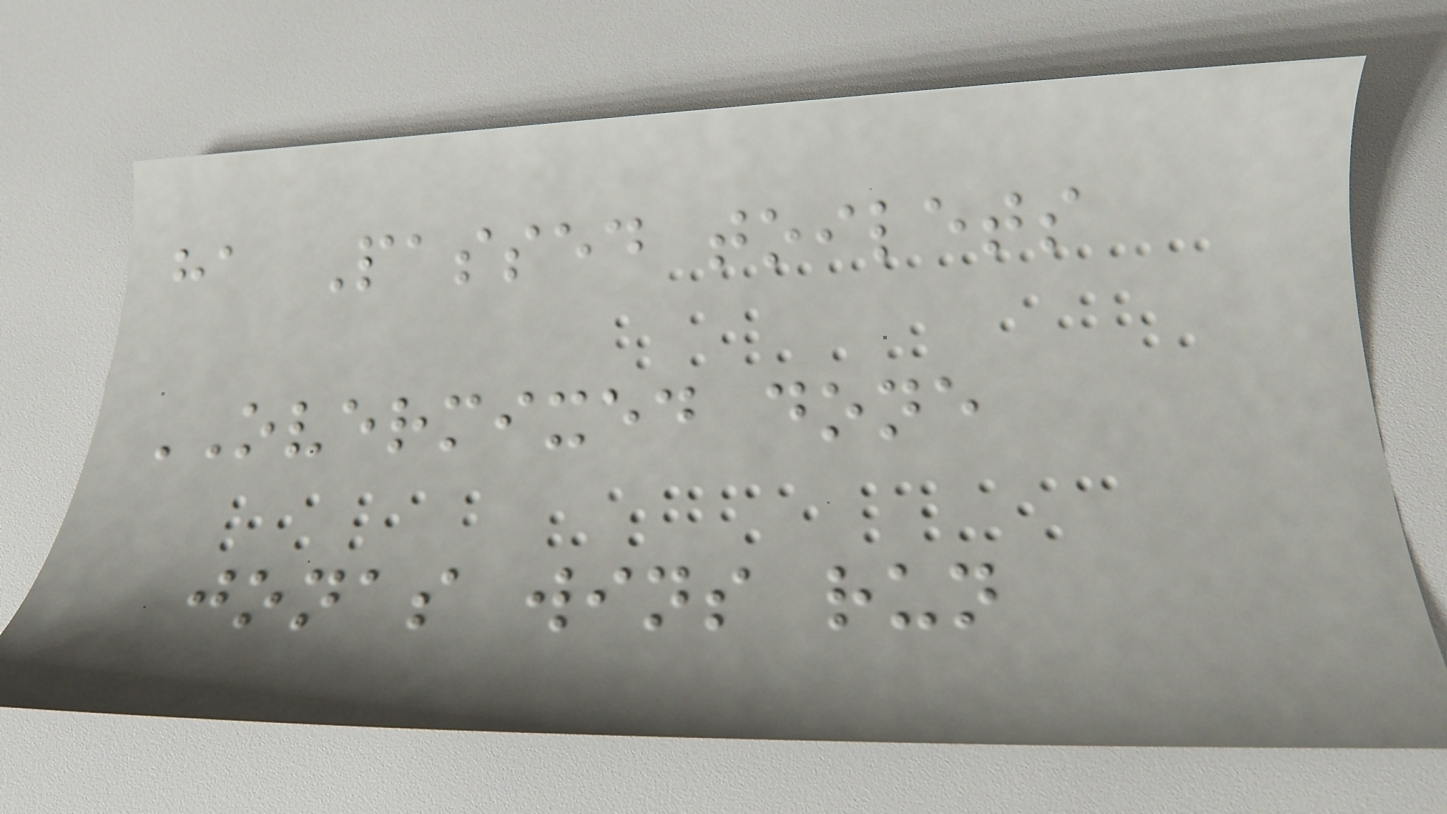ha Passed toilets
OVERMIXED done
jonas wins run
